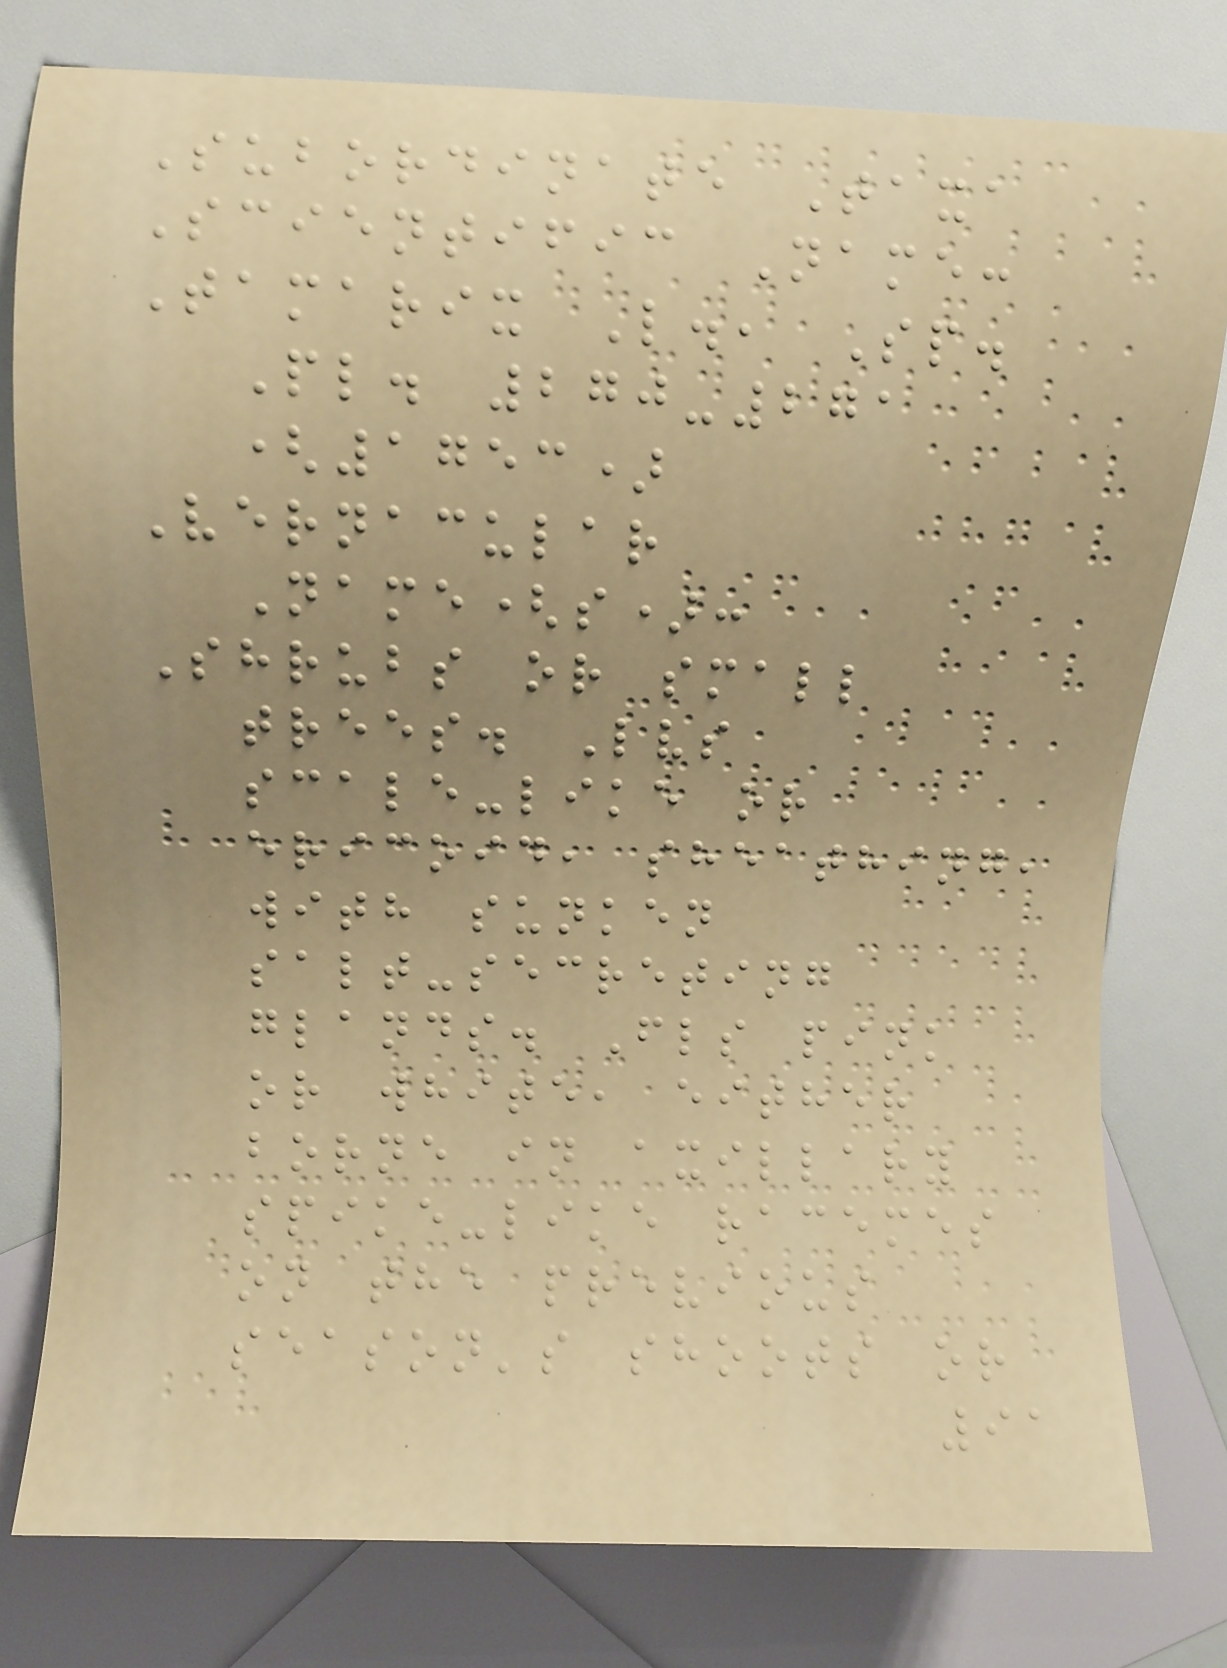Subordinate Taxa
Scientific Name:
Tamarix L., Sp.
Pl. 270-271
(1753)
Vernacular
Name(s):
Shrubs or small
trees. Lvs
scale-like or
ericoid, sheathing,
with sunken
salt-secreting
glands. Fls pink
or white, either
borne in axillary
spike-like racemes
on the previous
season's shoots or
91
